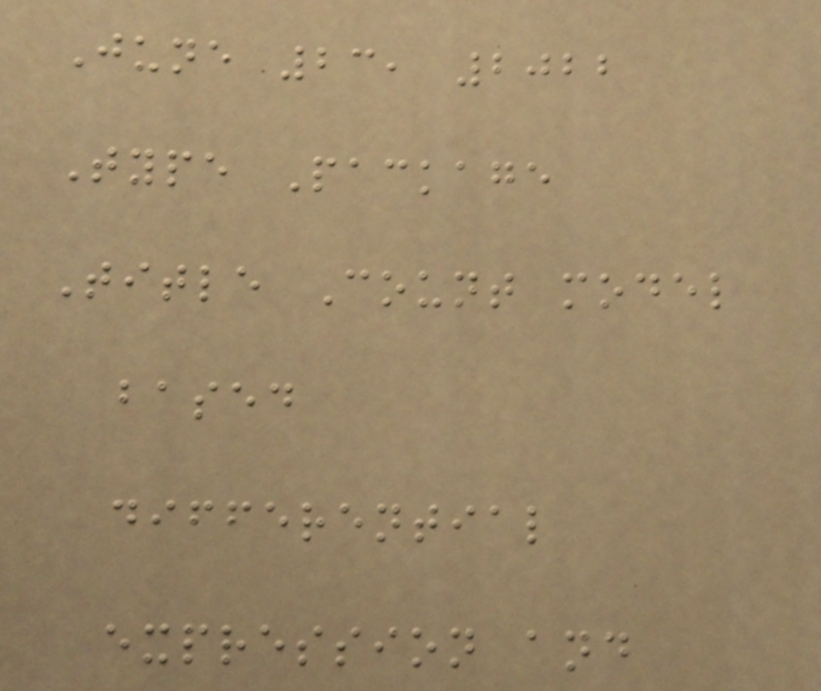June 23, 2022
Type Package
Title Count model
based
differential
expression and
